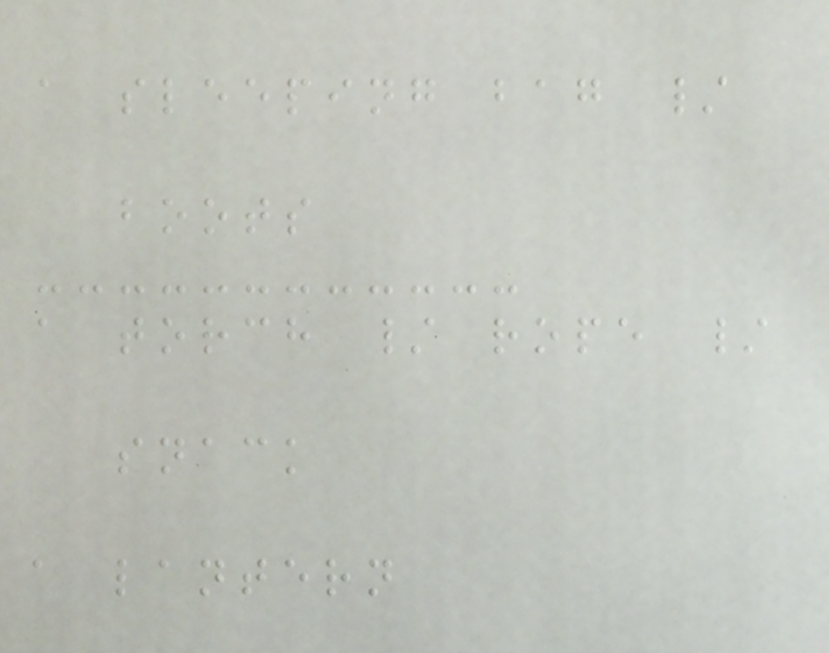a sleeping bag /
boots
a torch / rope /
snack
a lantern
